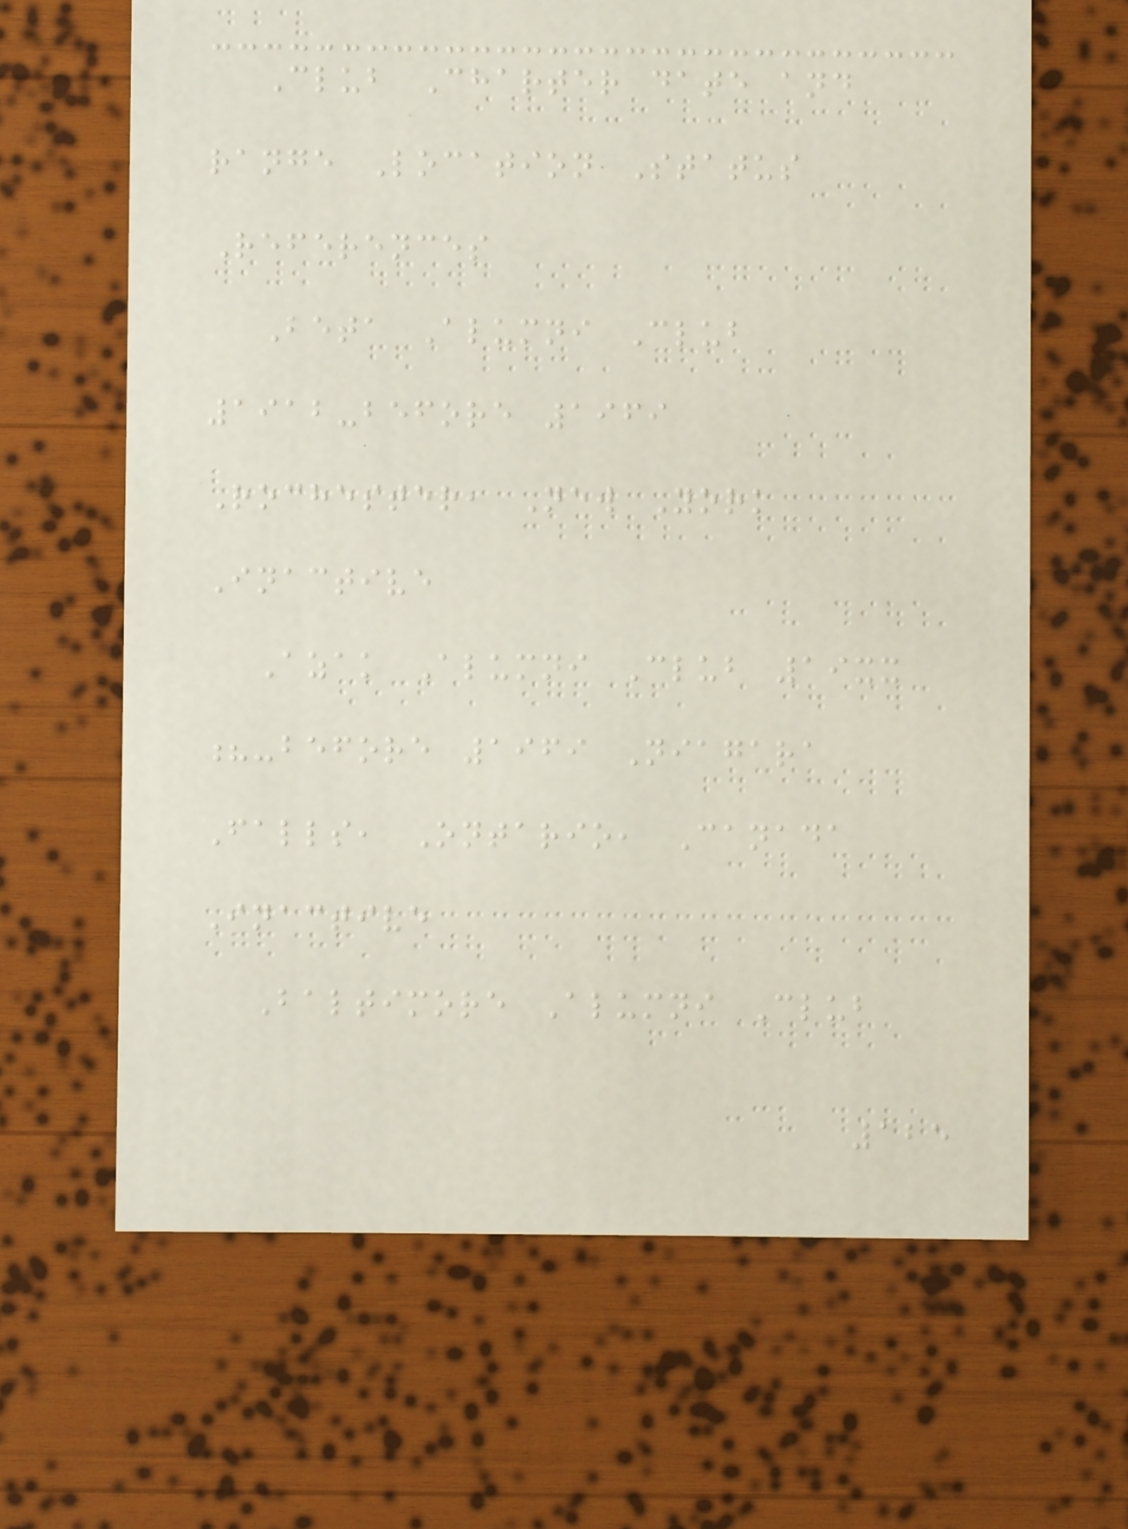Club Charter date and
range Location Status
References
Beta Alumni Club
1912-before 1969
Rochester, New York
Inactive
Azak Alumni Club 19xx
?-before 1969 Niagara
Falls, Ontario, Canada
Inactive
Baltimore Alumni Club
125
